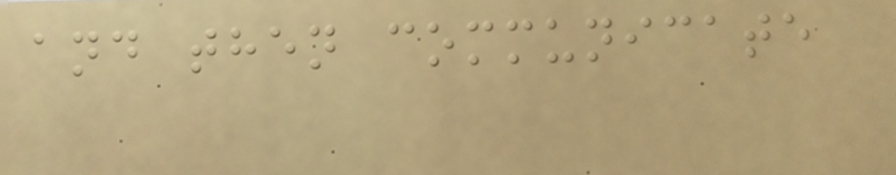and then communicate
